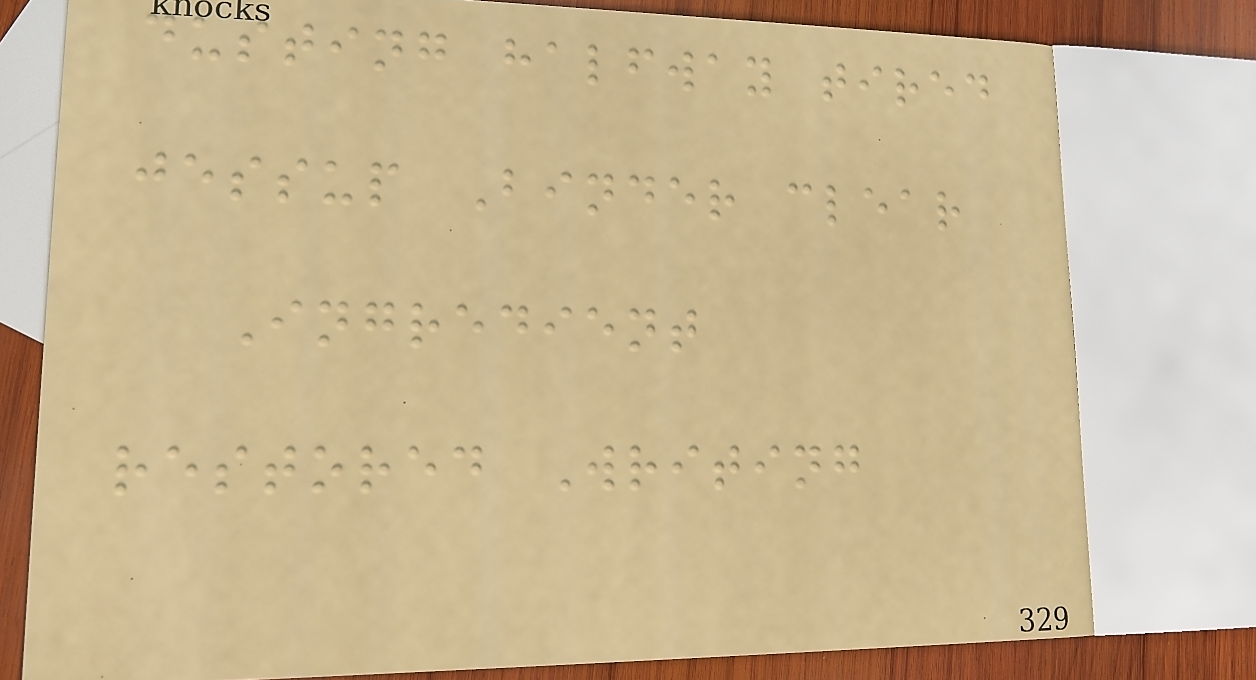dusting halfway tired
jessup Binder clear
Ingredient
restored Writing
